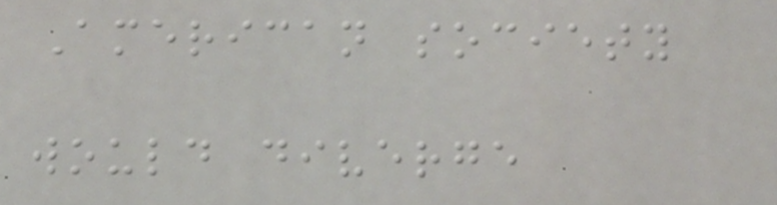American society
would diverge
